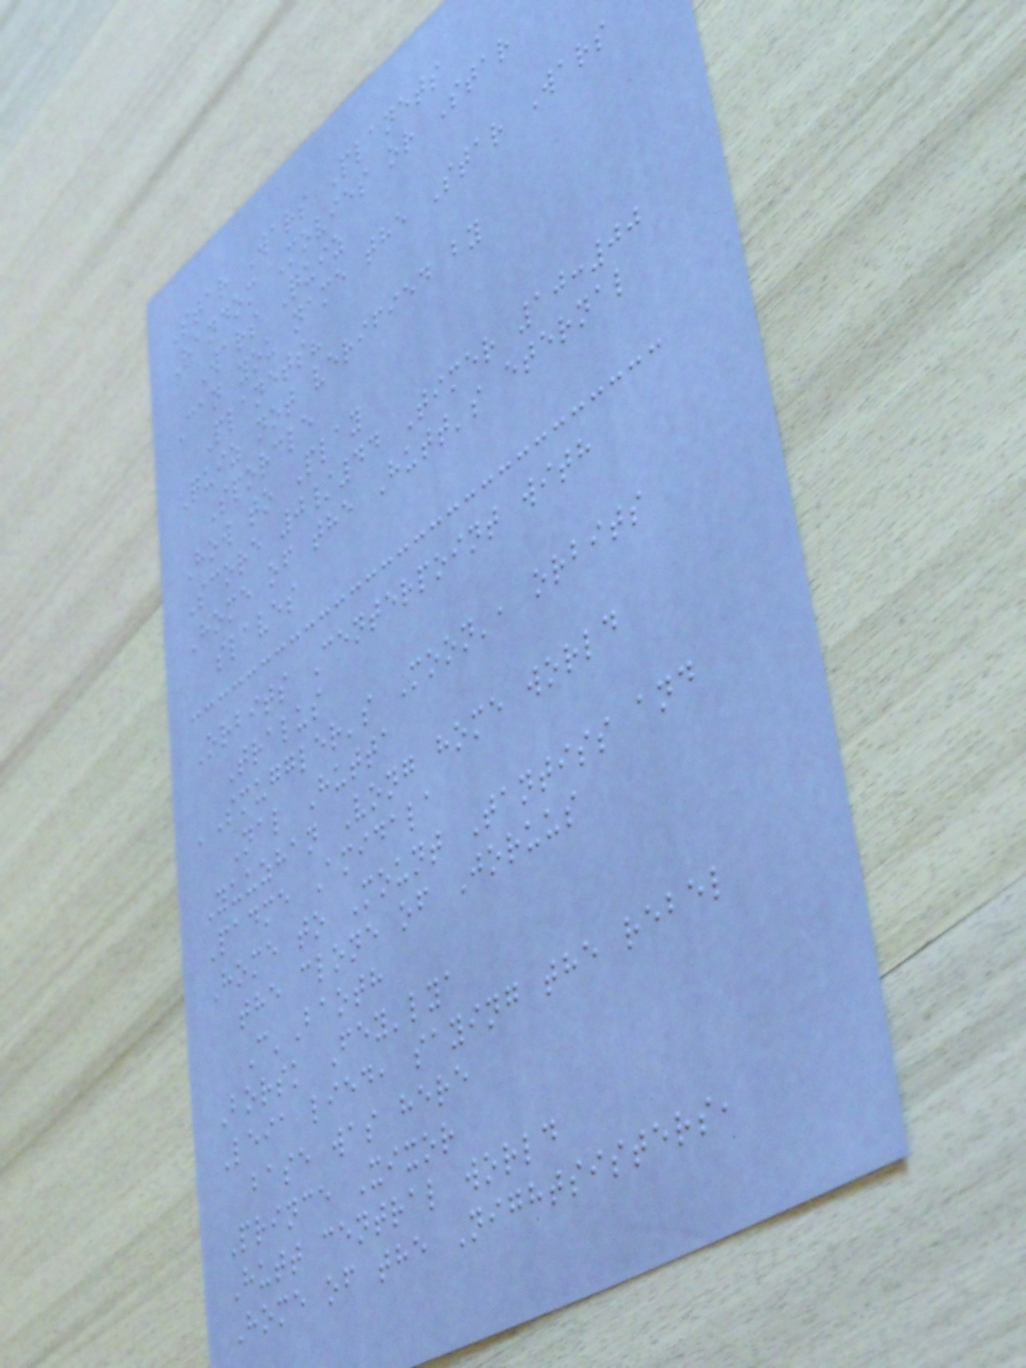Star Wars Planets
Random Movies or Star
Wars Quiz
Can you name the Star Wars
Planets?
Quiz not verified by
Sporcle
How to Play
Score 0/44 Timer 10:00
Home of the Hutt's eternal
slaves
Orbits Centerpoint with
Tralus
'Smuggler's Moon', orbits
Nal Hutta
Yuuzhan Vong home world
Padme Amidala
Home to Mount Tantiss and
the clone of Joruus
C'Baoth
Borsk Fey'lya
Leia lied, saying the rebel
base was here
Prince Xixor
Hutt central world
Home of the Nightsisters,
